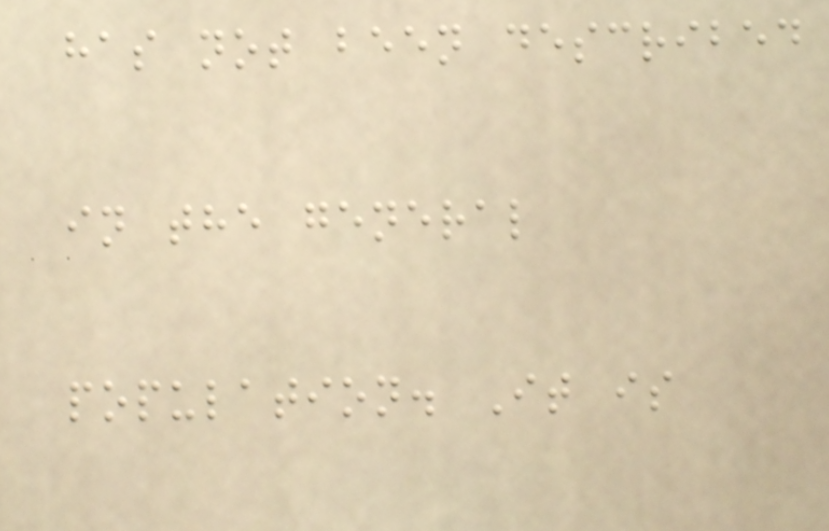has not been described
in the general
population. It is
